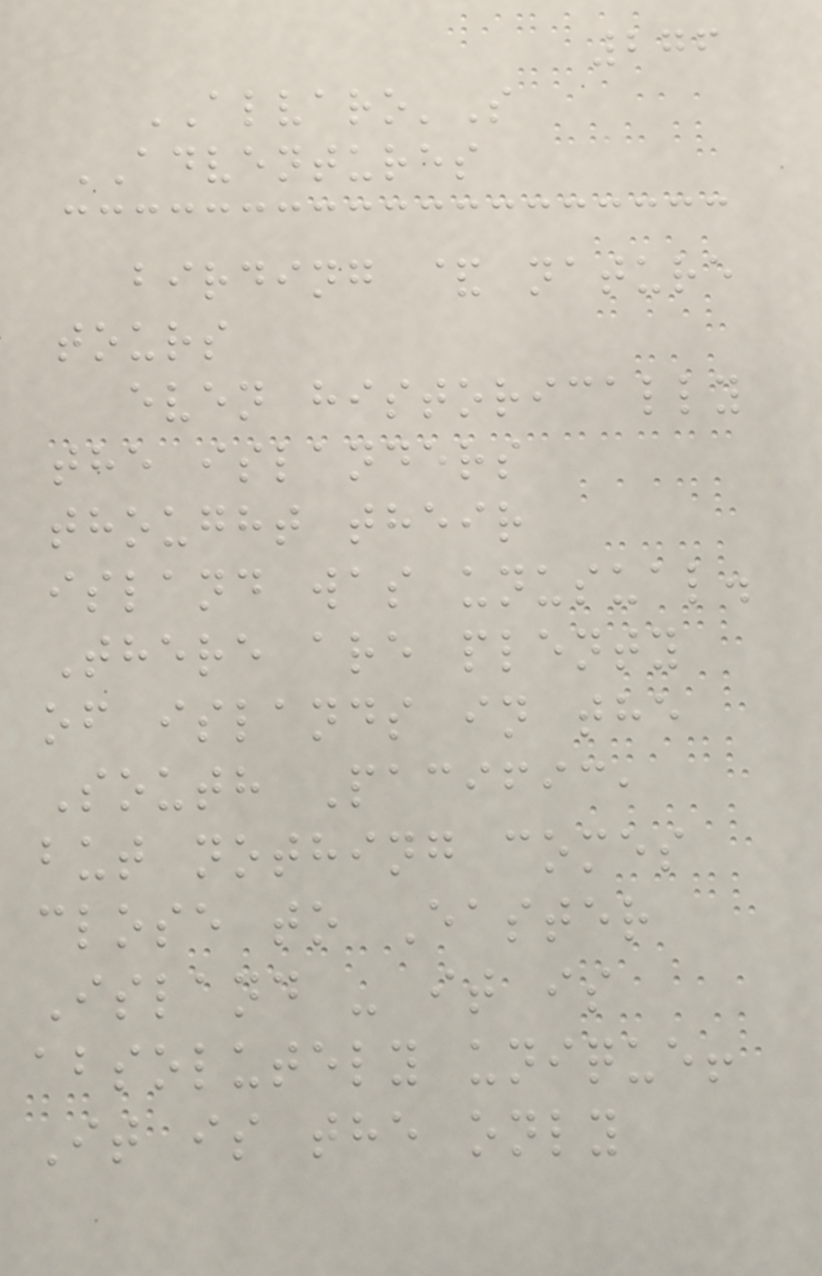276
ALVARO'S
ADVENTURES
birding & nature
tours
even historically
the islanders
thought their
island was unusual.
There are plenty
of islands in the
South Pacific,
but nothing comes
close to Easter
Island - it is
absolutely unique!
It is the only
